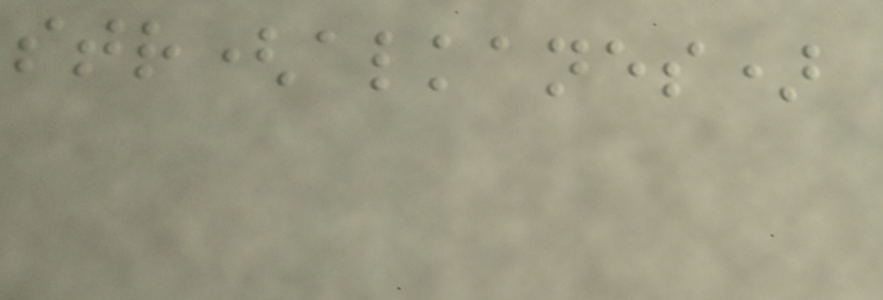str(alkanes)
